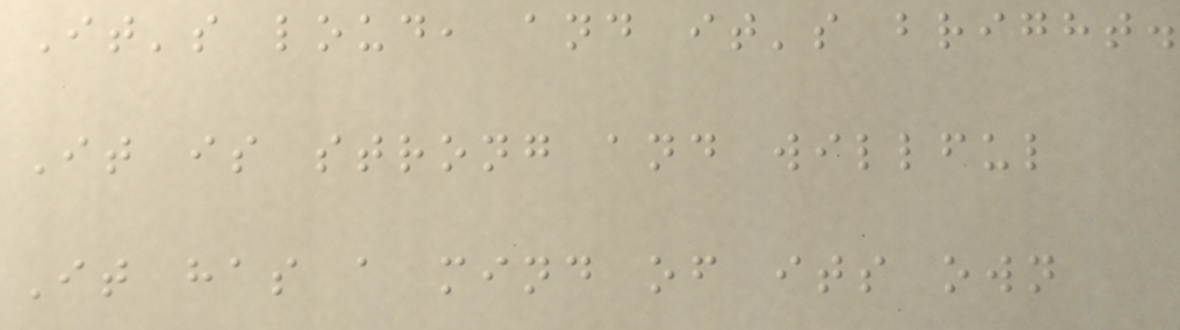It's loud, and it's bright.
It is strong and willful
It has a mind of its own
